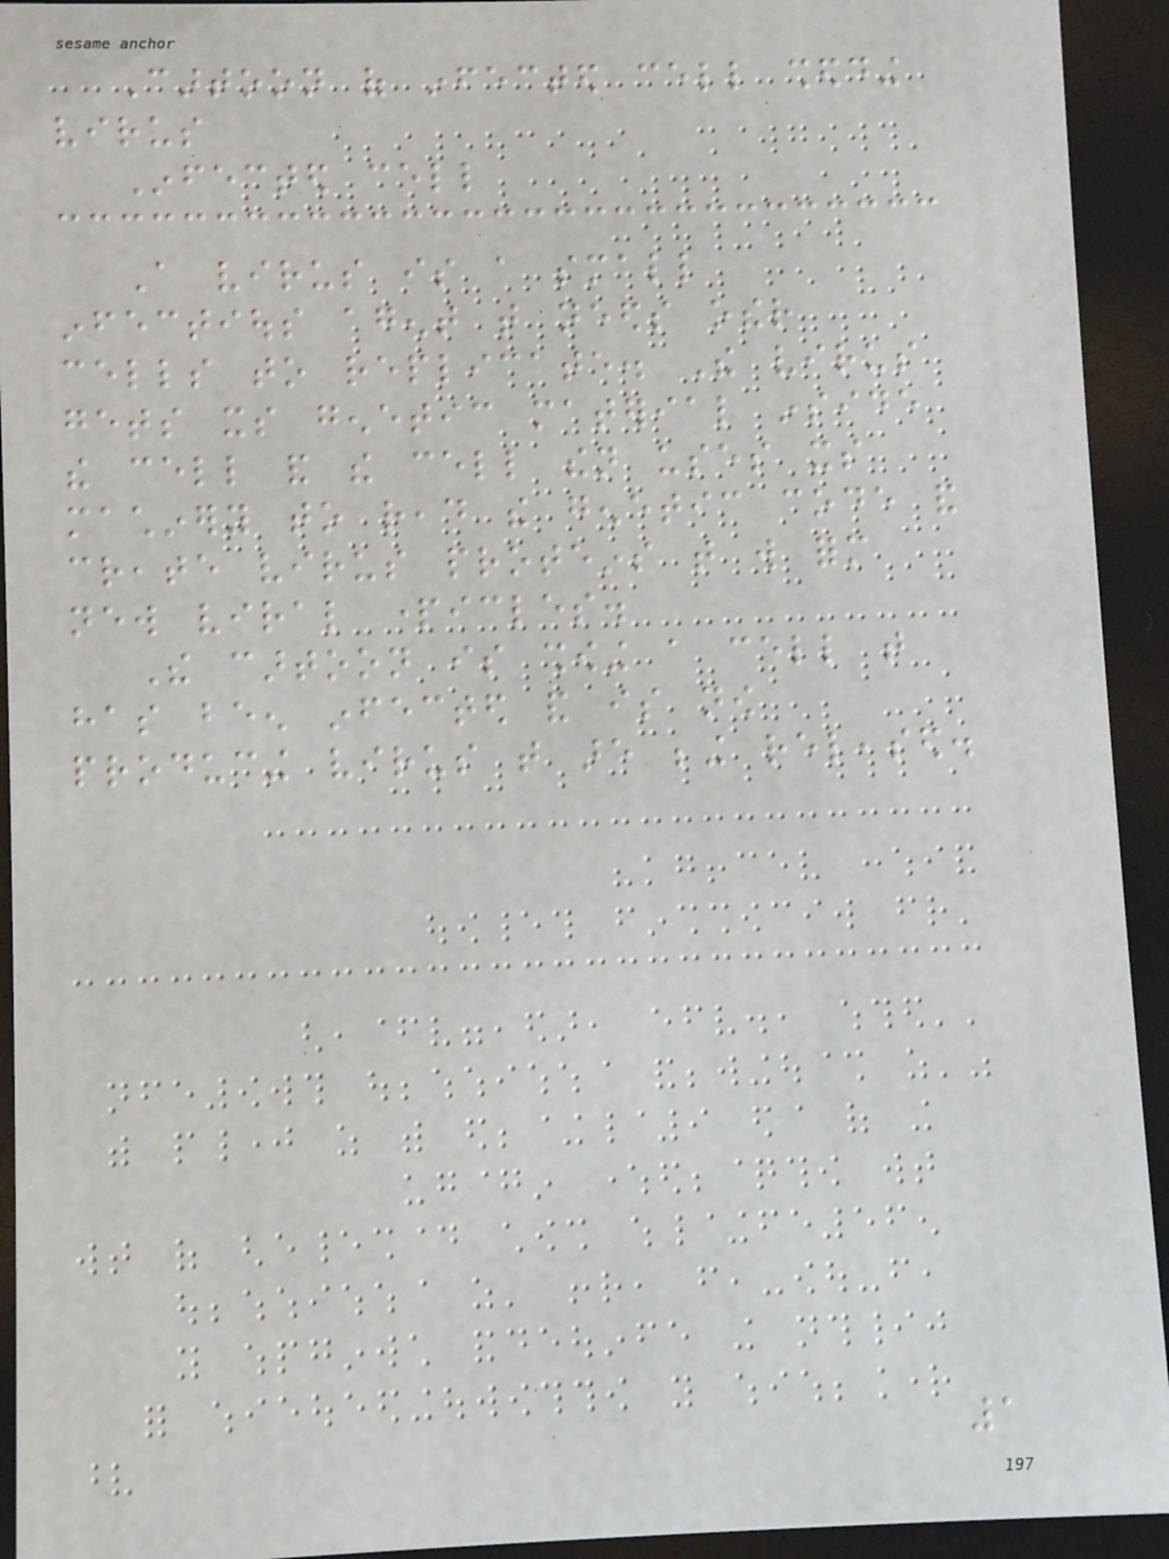Cartoon of infected cell shedding
virus
Infected cell
A virus is a small
infectious agent that needs other
cells to replicate. The virus
gets its genetic material inside
the cell and the cell then uses its
machinery to read the genetic code and
create virus proteins that will form
new viral particles.
The cartoon is showing a cell that
has been infected and is now
producing virus that are being released.
1
